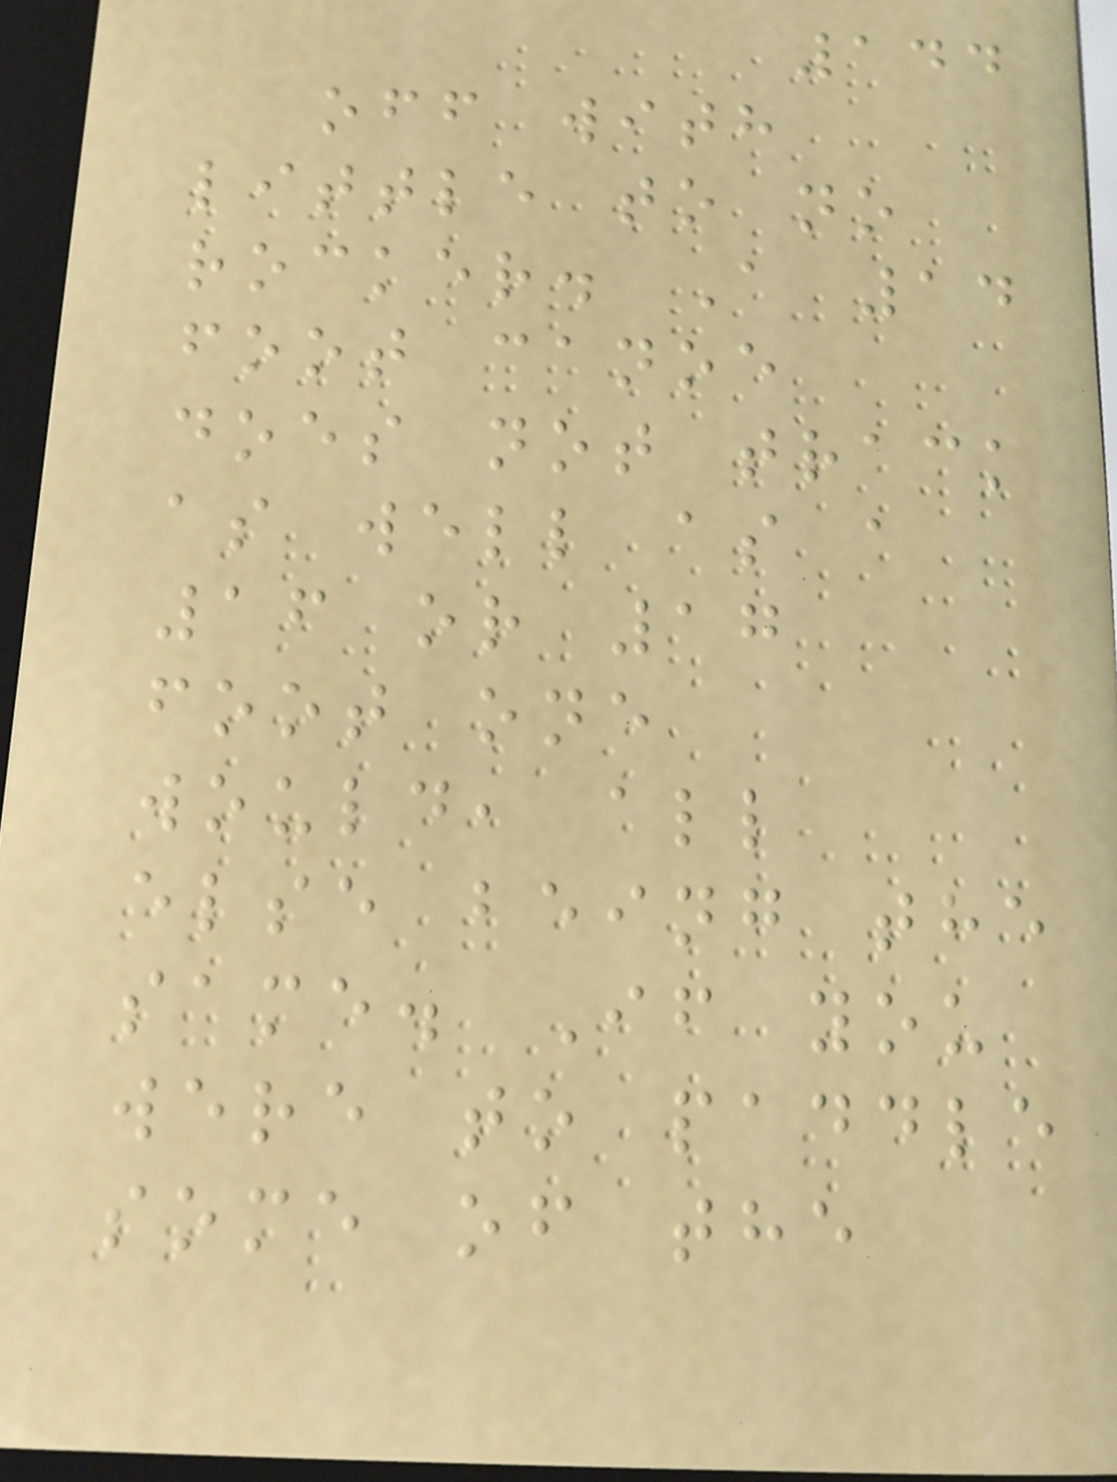144
off with
little to no
rocker. A 14
foot canoe
does not track
as well as a
16 or 17
foot one
would, all
else being the
same. If you
were to paddle
some of the
